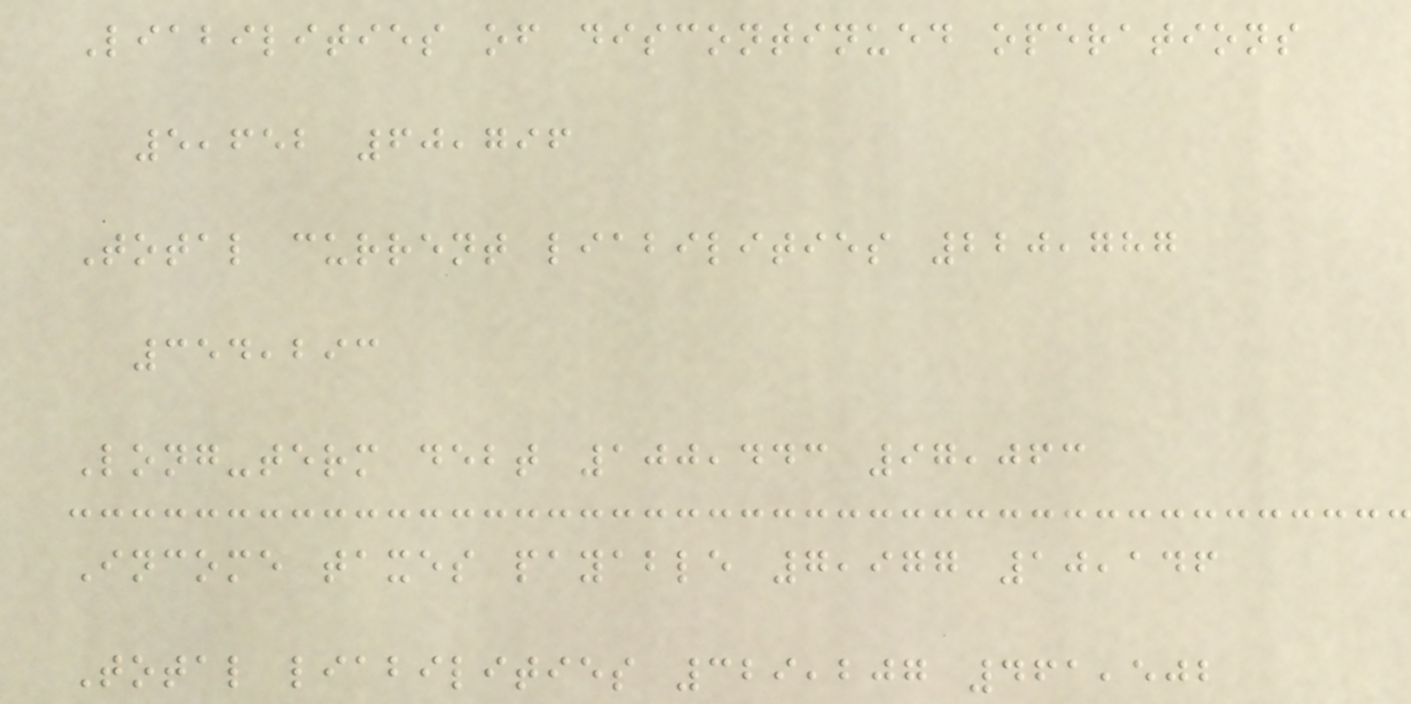Liabilities of discontinued operations
5,652 60,796
Total current liabilities 220,787
354,293
Long-term debt 100,443 97,063
Income taxes payable 7,977 10,146
Total liabilities 329,207 461,502
